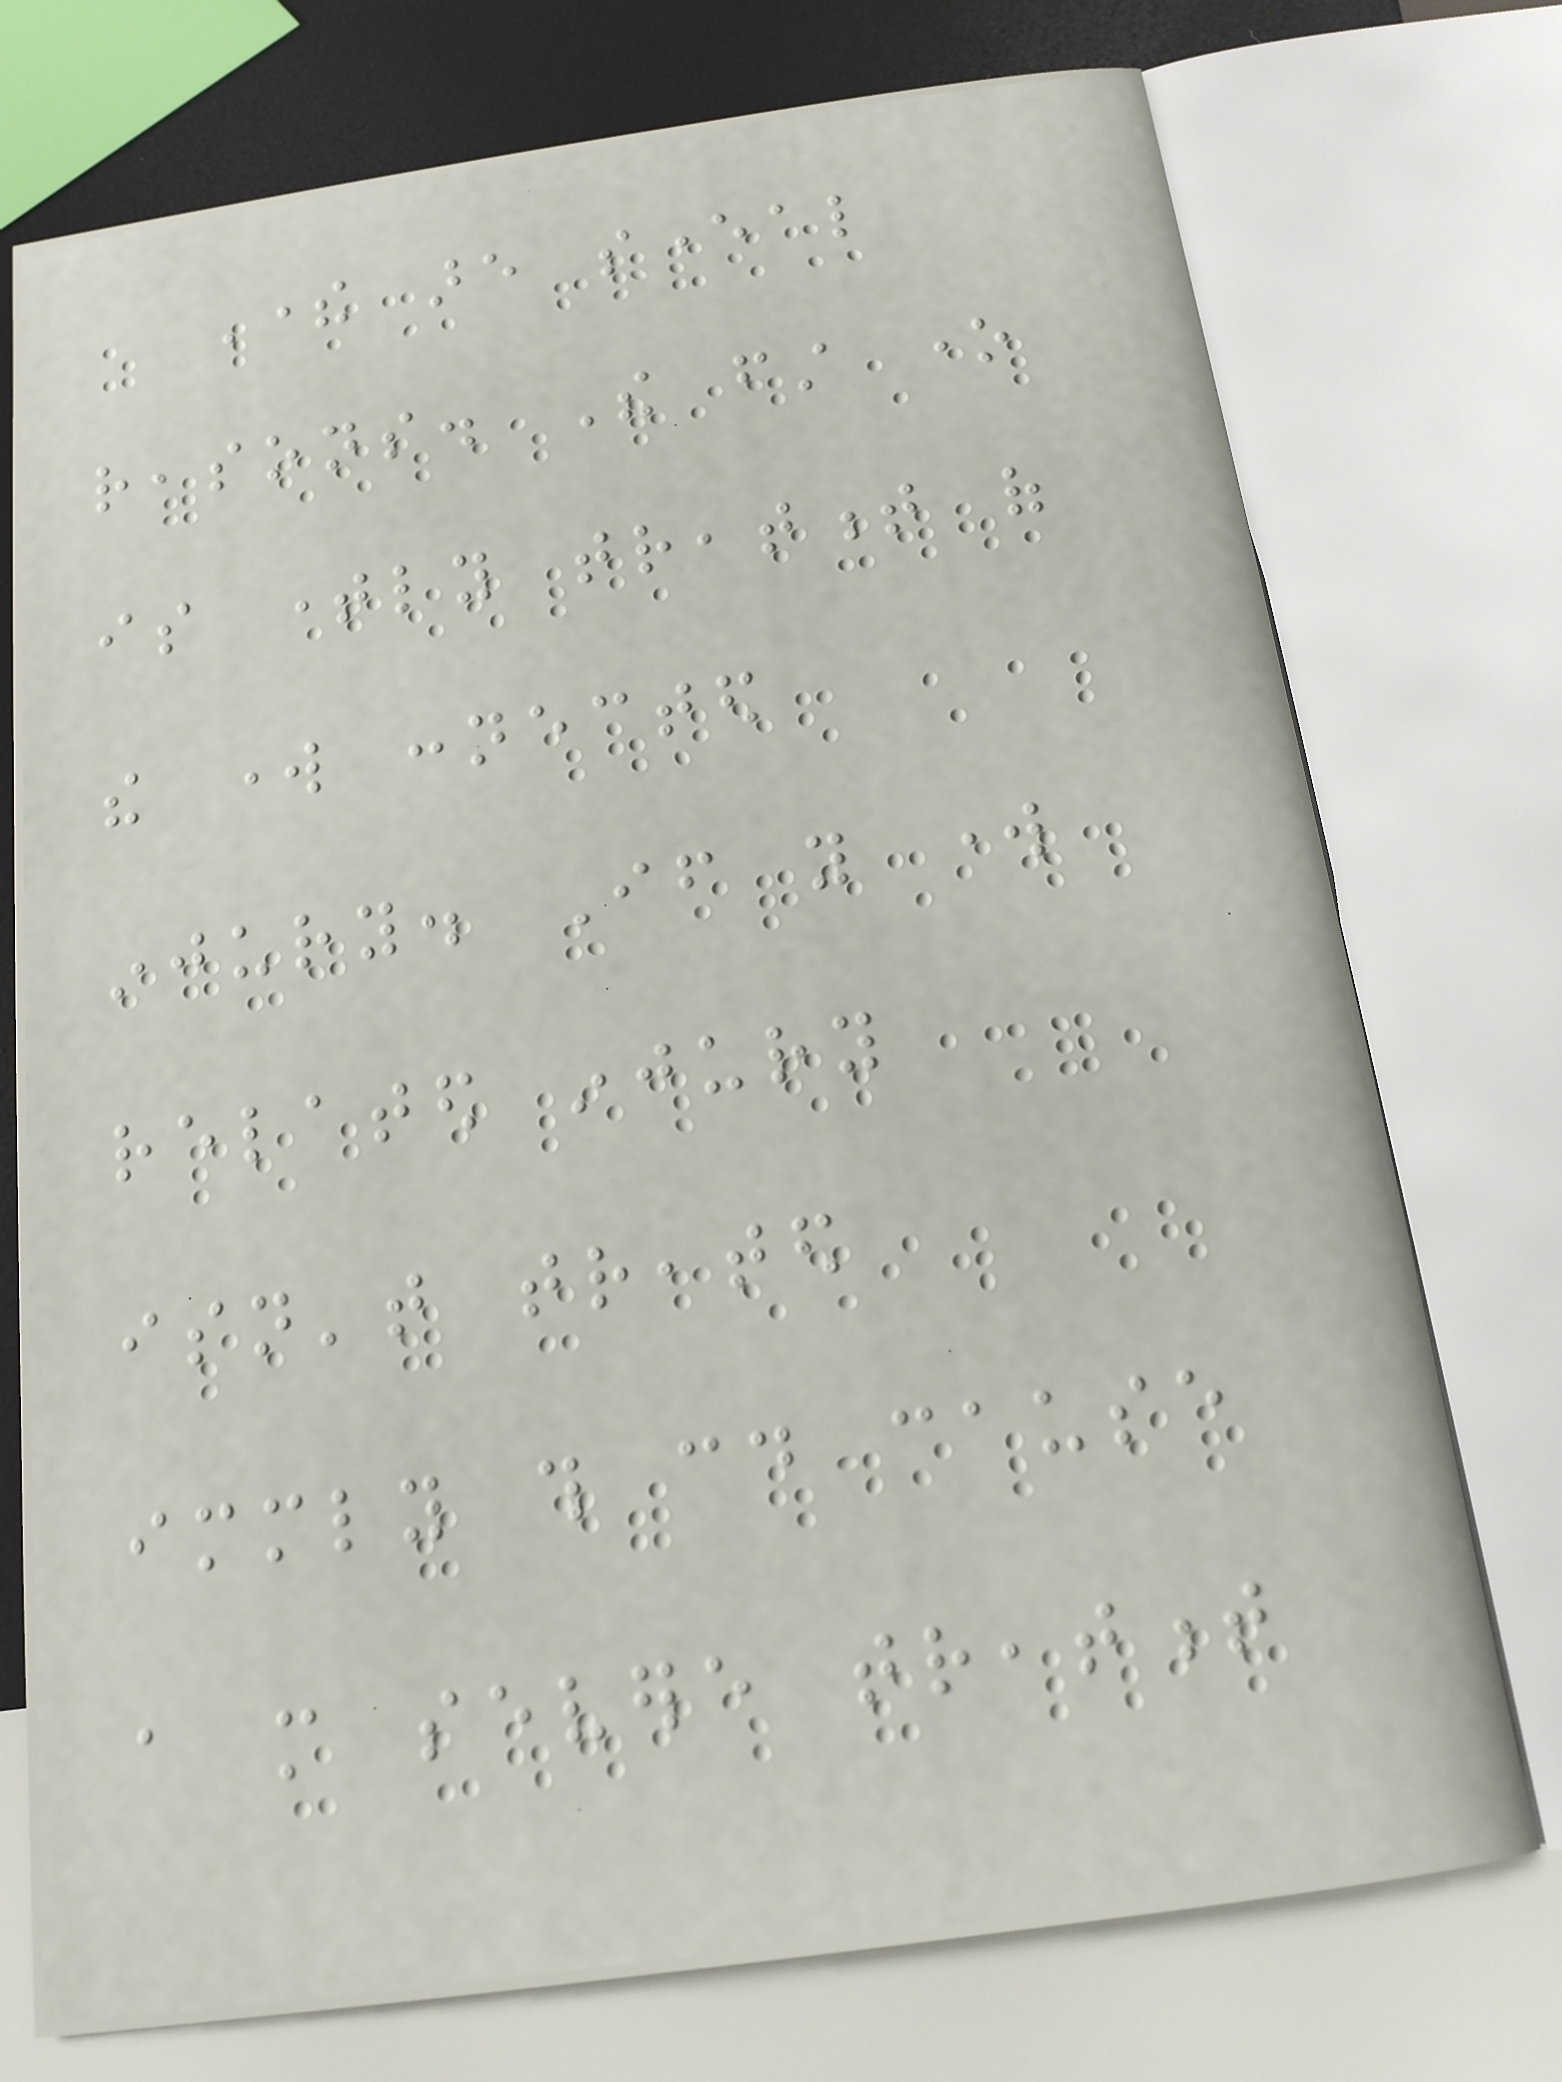There are several
reasons. The first one
is timely treatment of
the work connected
injury. If you work
related injury
isn't treated
immediately this could cause
a more severe treatment
